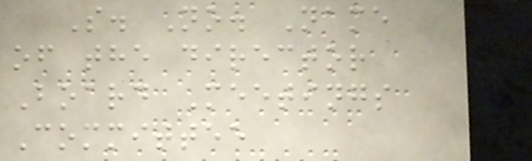S. No. Name
of the director
Board Meetings
Committee
